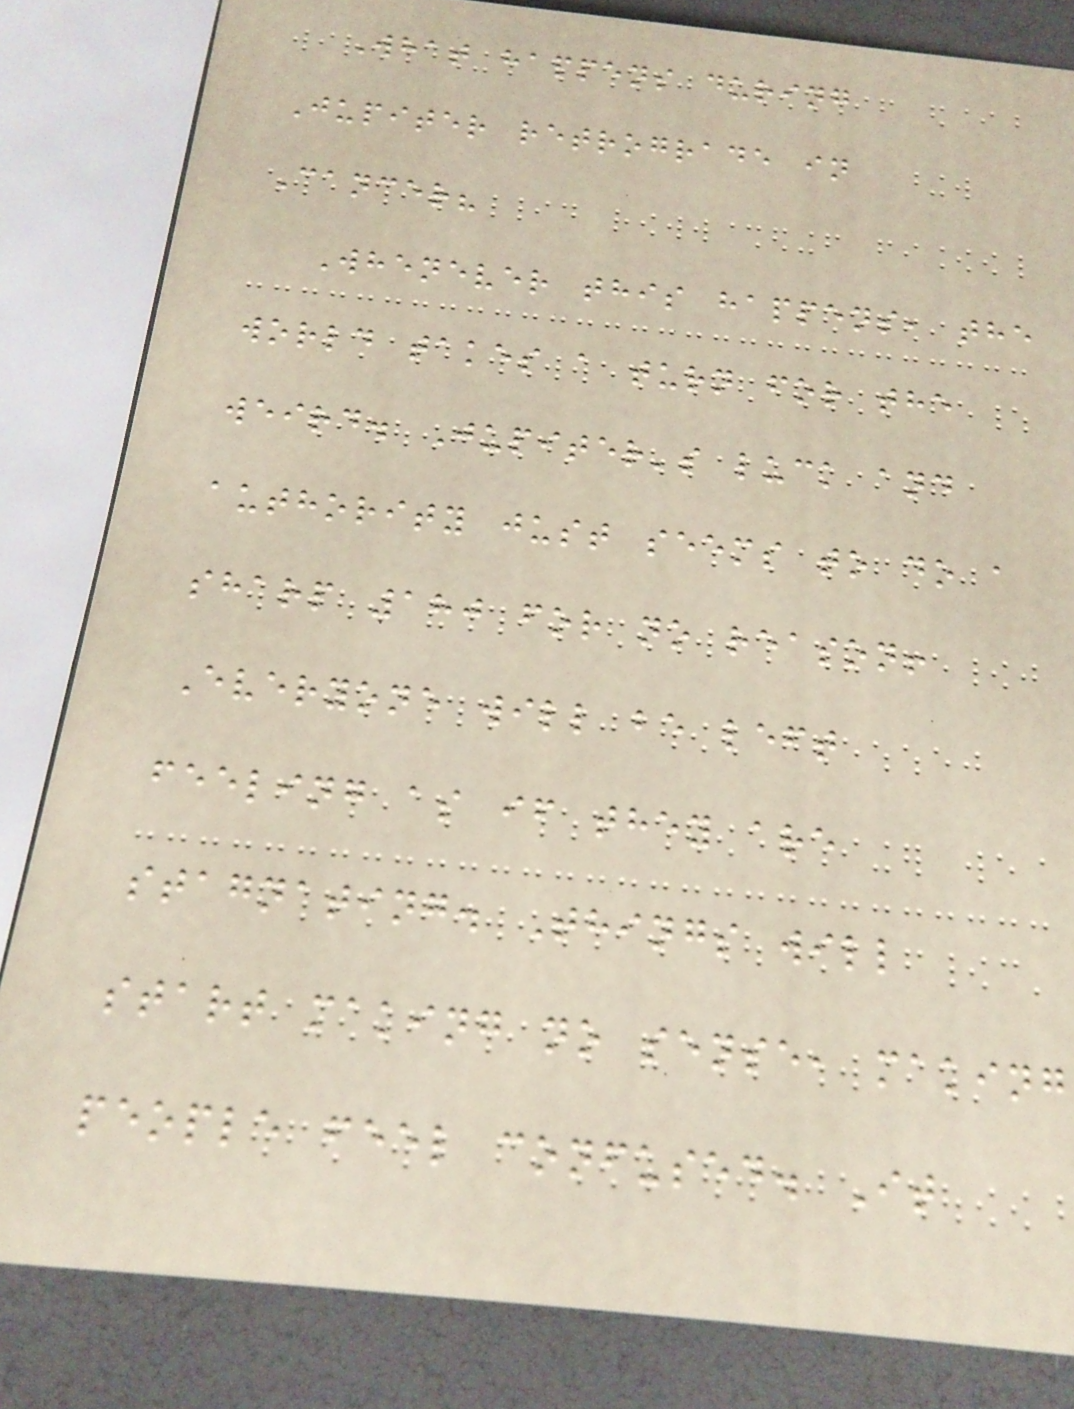What happens during
Jupiter retrograde in
Cancer?
Whenever this happens, the
world takes a turn for the
weird. Jupiter's luck and
authority just seems to do a
sharp 180 for no reason!
Everyone will be left
feeling as if they are
stagnating. Things will
start making no sense, making
people feel confused. It
